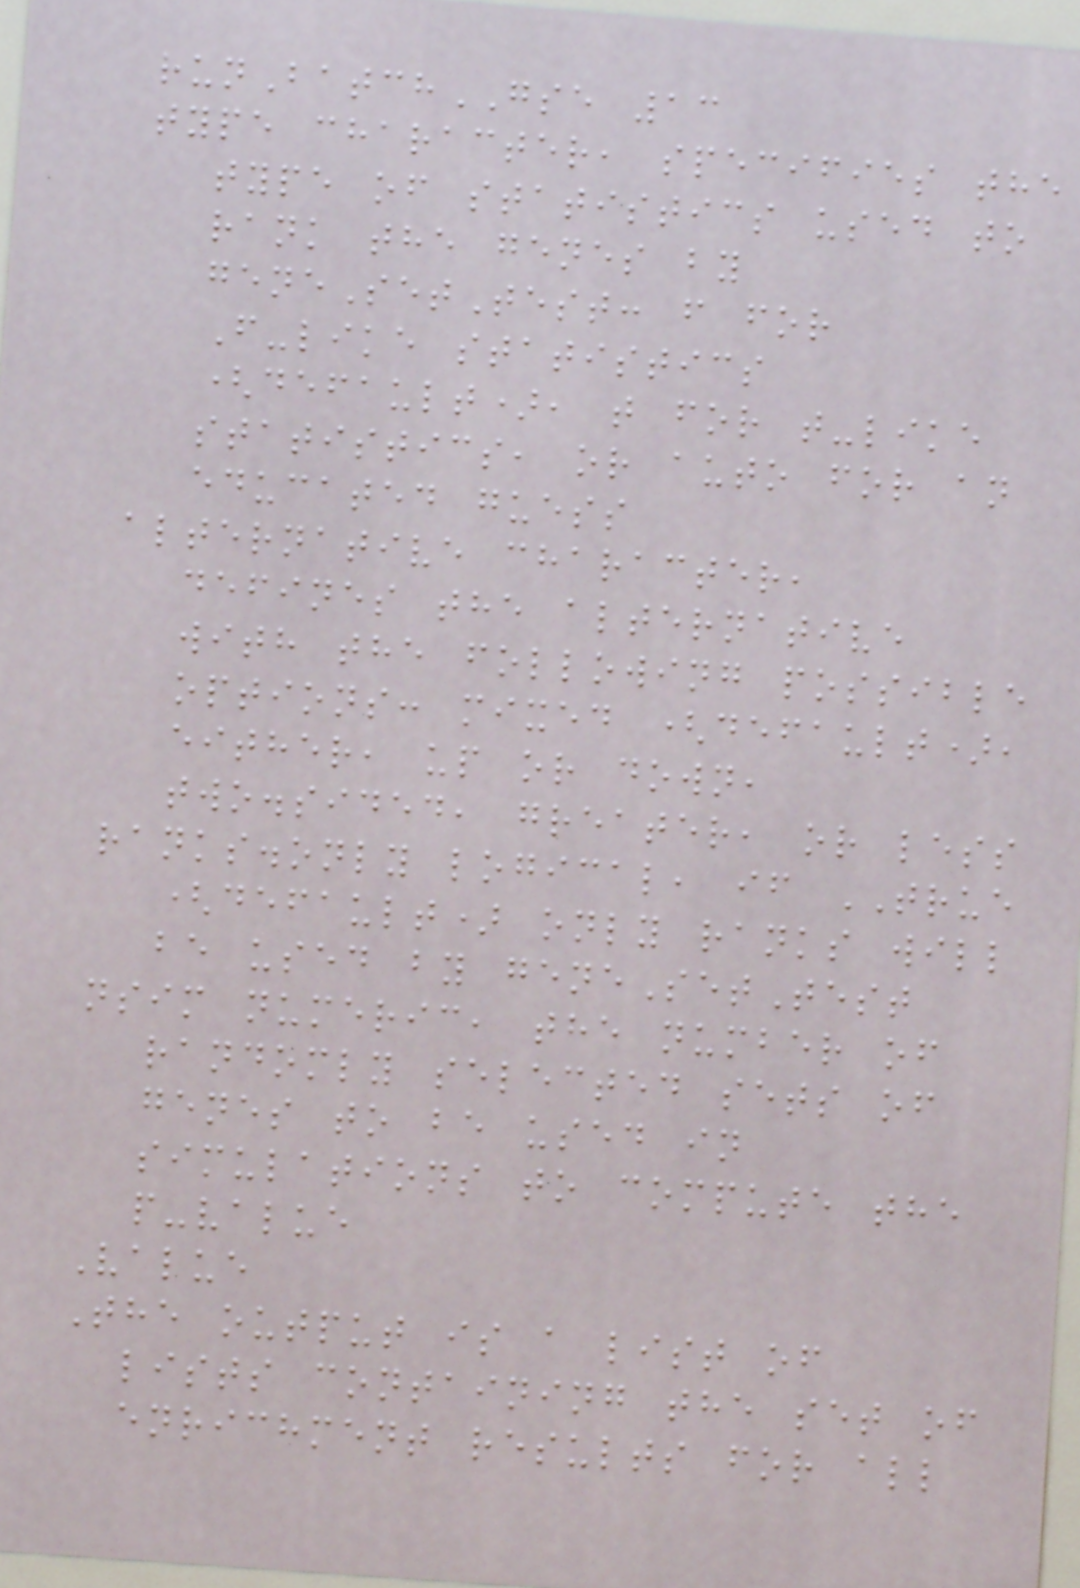runBatchGSE 13
type character, specifies the
type of statistics used to
rank the genes by
geneSetTest: f for
F-like statistics
(default), t for t-like
statistics, or auto for an
educated guess
alternative character,
defines the alternative
with the following possible
options: mixed (default),
either, up or down,
two.sided, greater, or less
ranks.only logical, if TRUE
(default) only ranks will
be used by geneSetTest
nsim numeric, the number of
randomly selected sets of
genes to be used in
simulations to compute the
p-value
Value
The output is a list of
lists containing the set of
enrichment results for all
